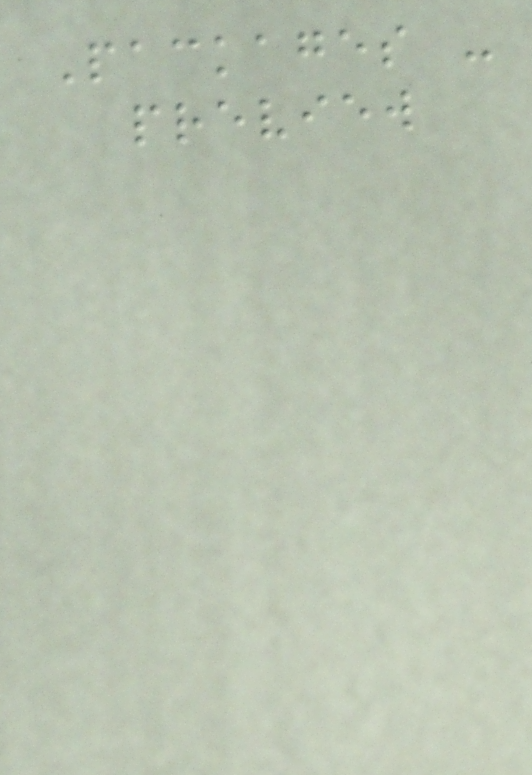Packages -
preview
